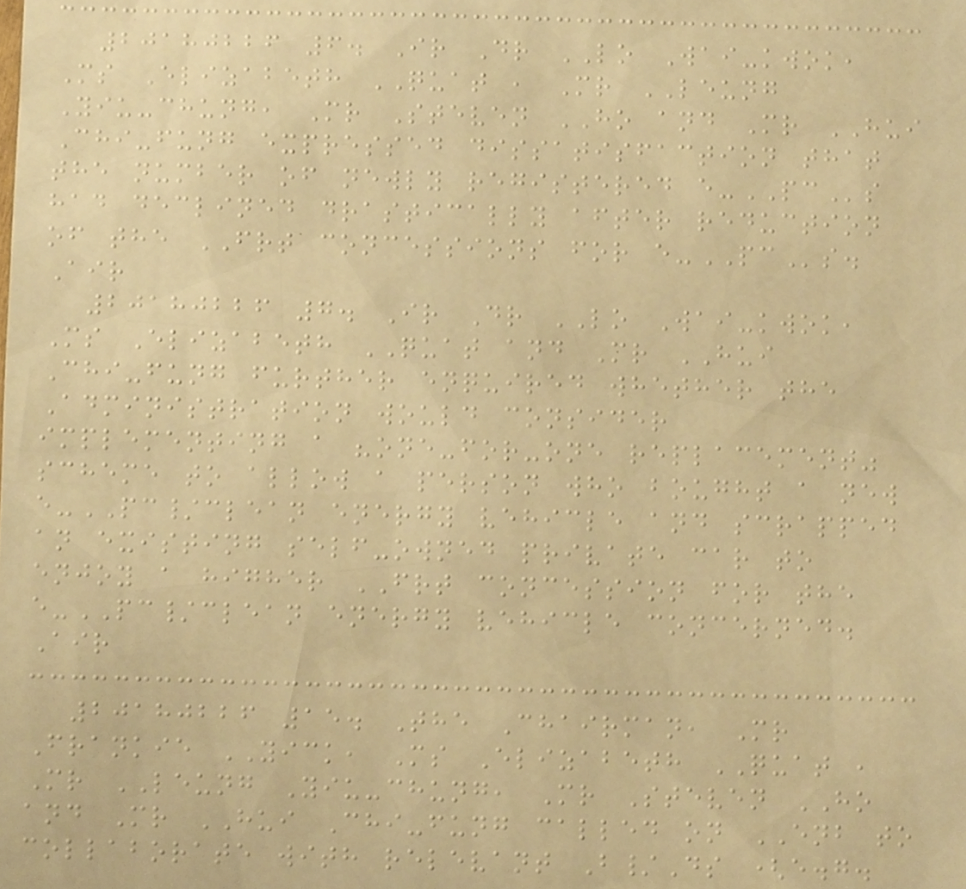20180226 6. Ir Dr LO Wai-kwok,
Ms Elizabeth QUAT , Mr LEUNG
Yiu-chung, Mr Steven HO and Mr HUI
Chi-fung expressed dissatisfaction that
the number of newly registered e-PCs
had declined drastically after reduction
of the FRT concessions for e-PCs.
Air
20180226 7. Ir Dr LO Wai-kwok,
Ms Elizabeth QUAT and Mr HUI
Chi-fung further enquired whether the
Administration would consider
implementing a "one-for-one replacement"
scheme to allow a person who bought a new
e-PC/clean energy vehicle and scrapped
an existing self-owned private car to
enjoy a higher FRT concession for the
e-PC/clean energy vehicle concerned.
Air
20180226 15. The Chairman, Mr
Frankie YICK, Ms Elizabeth QUAT ,
Mr LEUNG Yiu-chung, Mr Steven HO
and Mr HUI Chi-fung called on ENB to
collaborate with relevant B/Ds (e.g.
